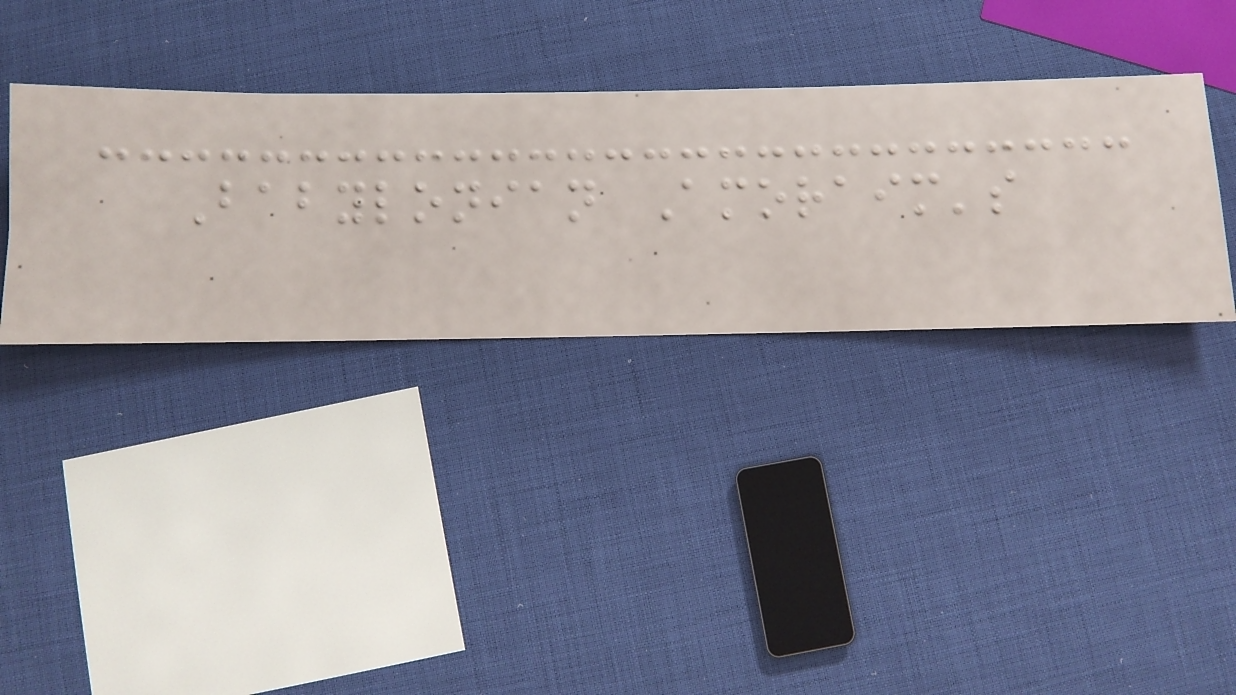Babylonian Amoraim's
